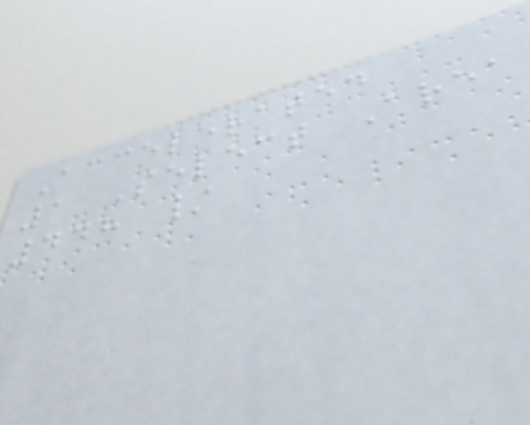Accelerated
1 Select Area
448 /
